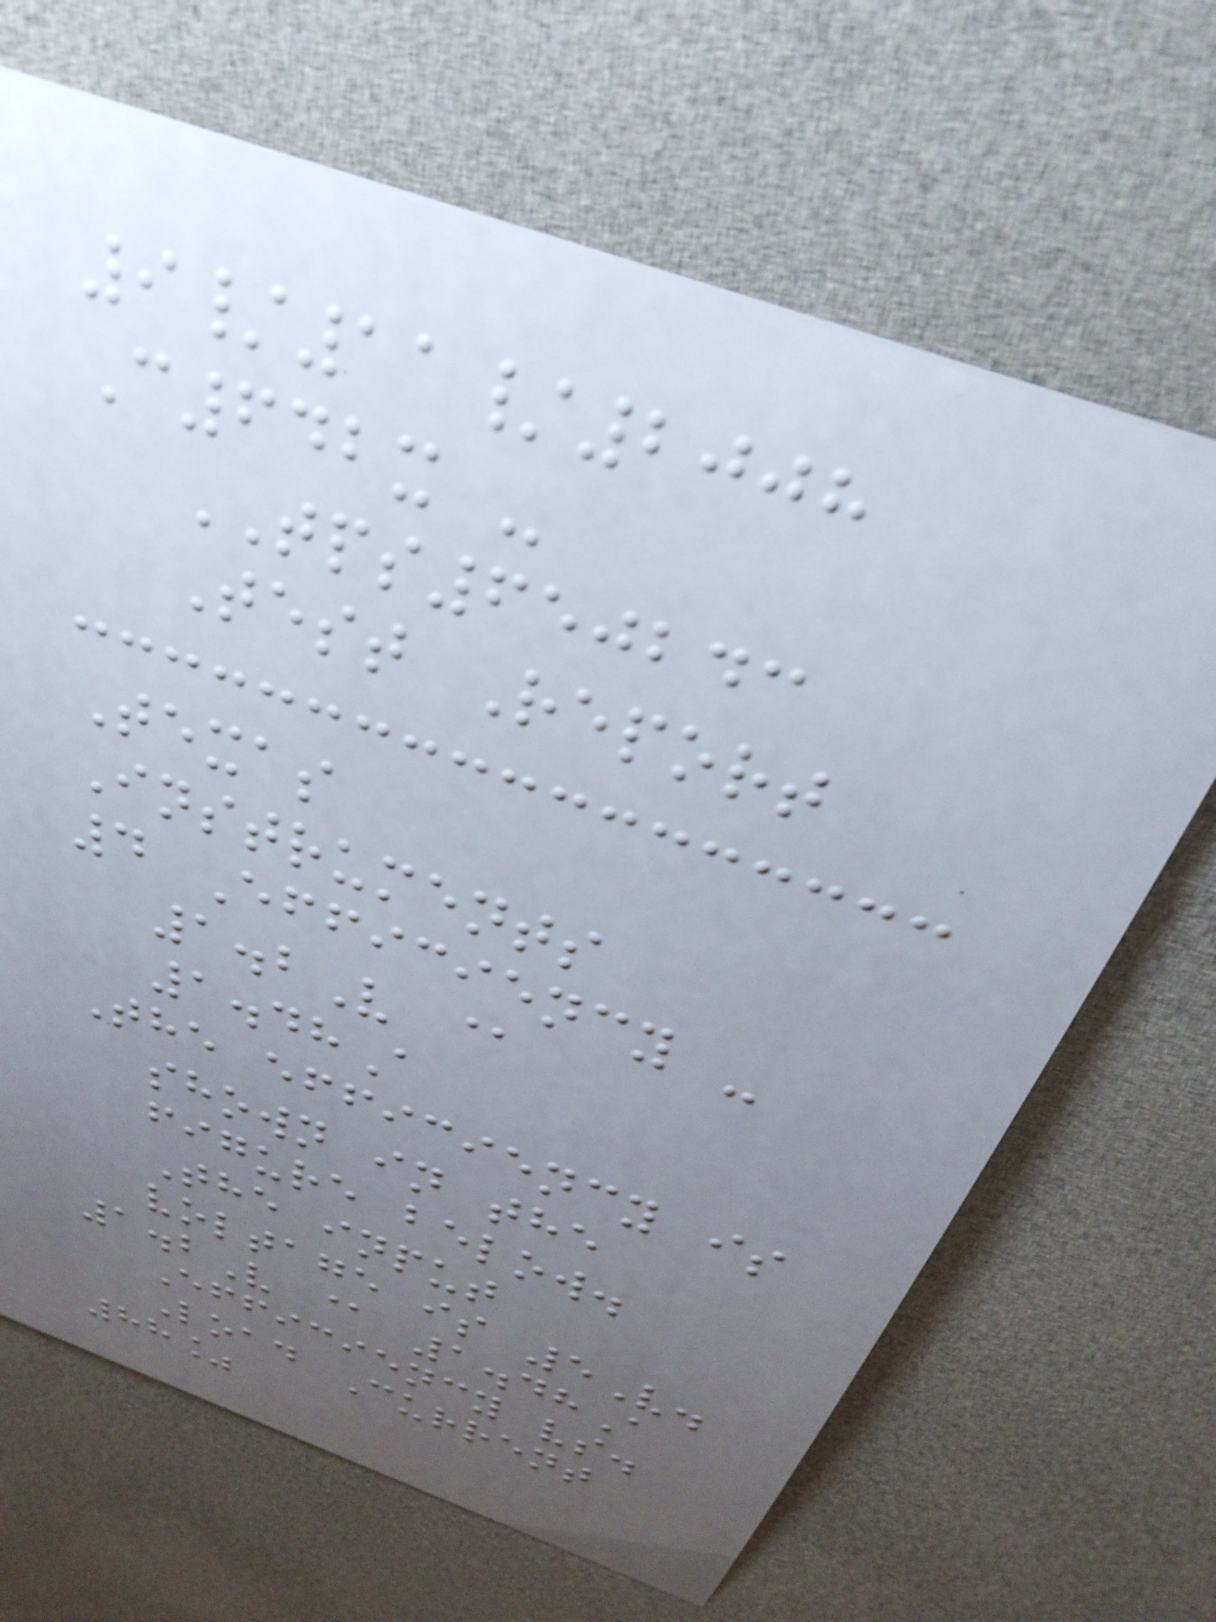9/11/2008
C642x -
TPS650243
Test Report
Texas
Instruments
4 Efficiency -
1.2V @
1.48A
The efficiency is
shown in the
figure below.
The input
voltage is 5V.
1.2V @ 1.48A
Efficiency vs.
Load Current
88%
